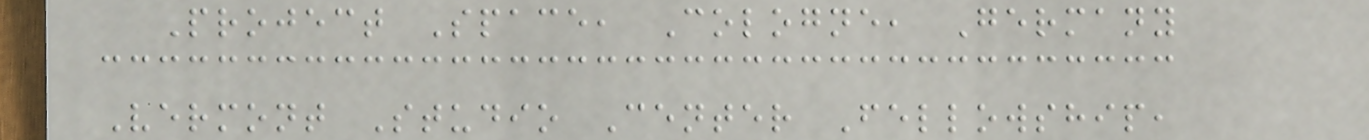Project Space, Cologne, Germany
Vermont Studio Center Fellowship,
